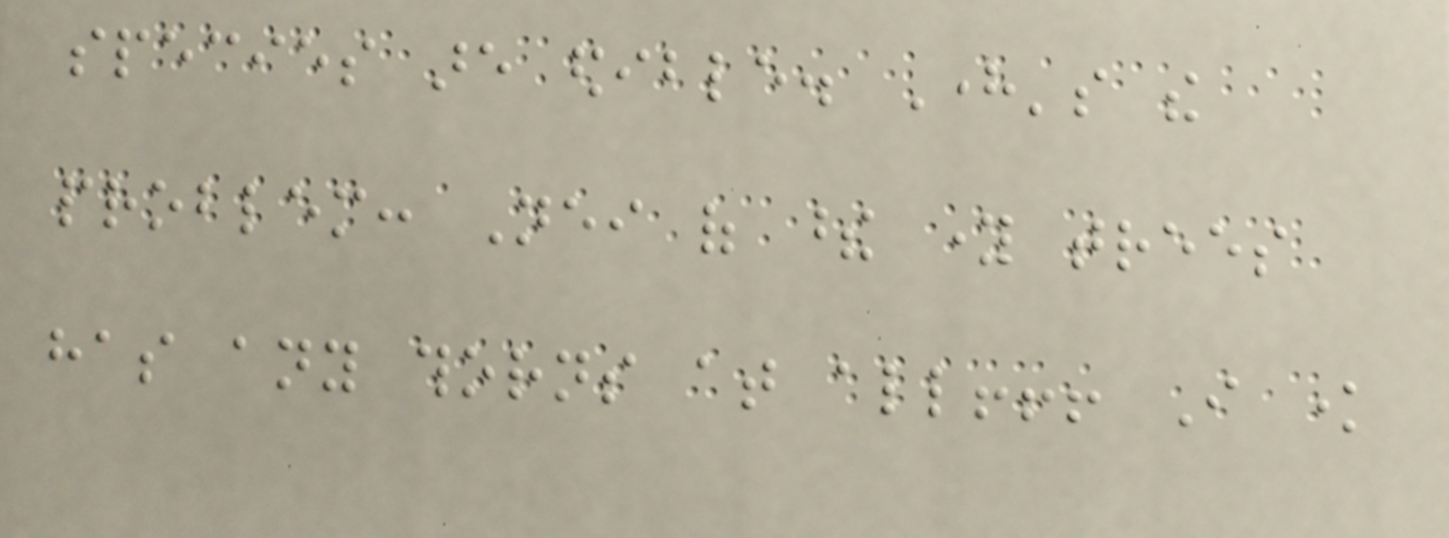species are edible. Here's the
problem: Neither of these young trees
has any thorns at all!!! I know
